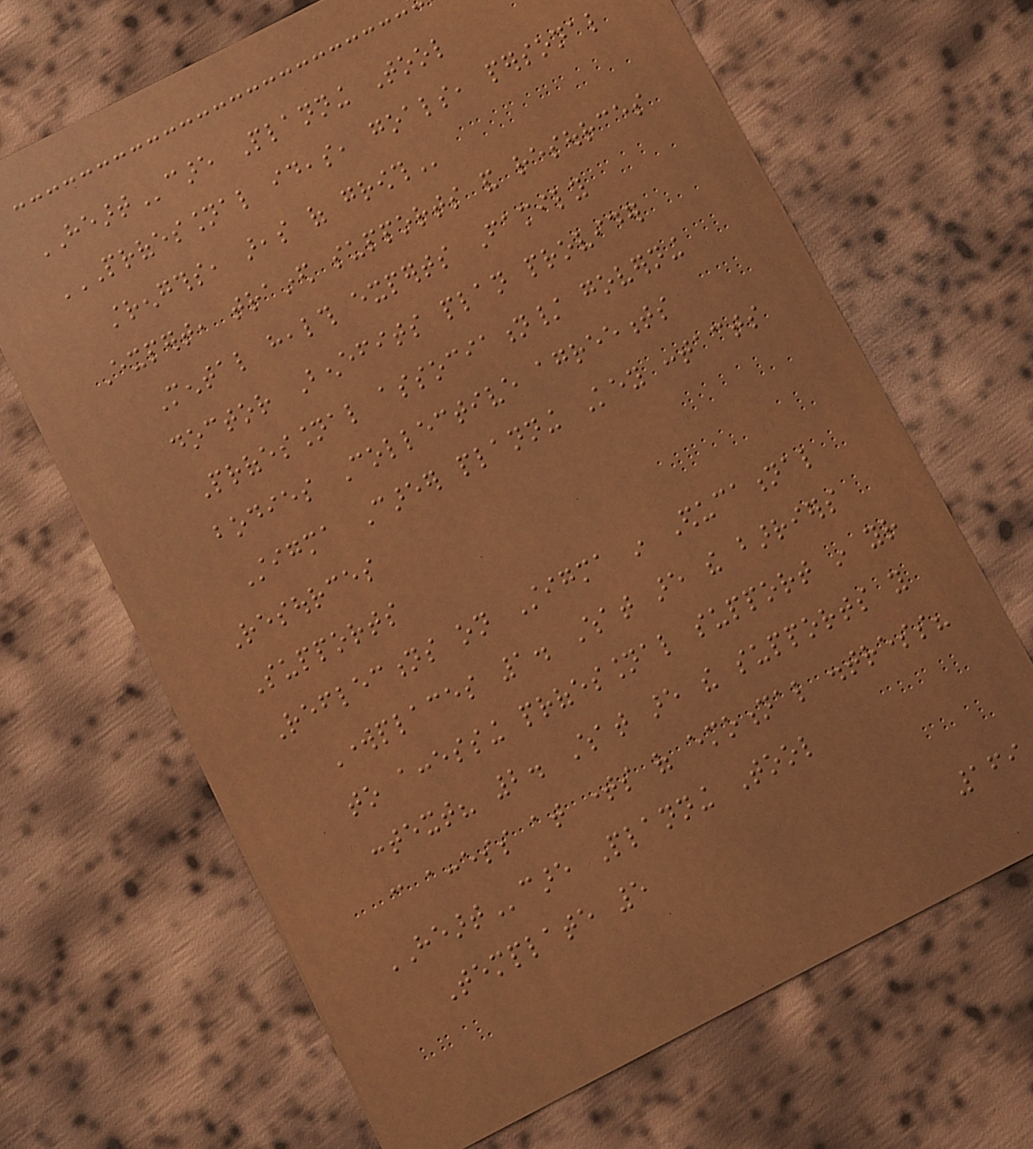HEARTcare Planning Tool
PROFESSIONAL IDEAS, GOALS, PERSONAL
STRENGTHS, AREAS OF GROWTH
Expert, trained supports and resources
Mental health experts Family
doctor Benefits plan provider
Professional association/ governing
bodies Collective agreements
Stigma Career planning Key contacts
Resources
Supports
Reflections on Stigma in Educational
Workplaces 1. What are the barriers
to accessing professional support in your
context? 2. What are the supports you
can access at times of emotional distress?
HEARTcare Planning Tool
Template 5
169
